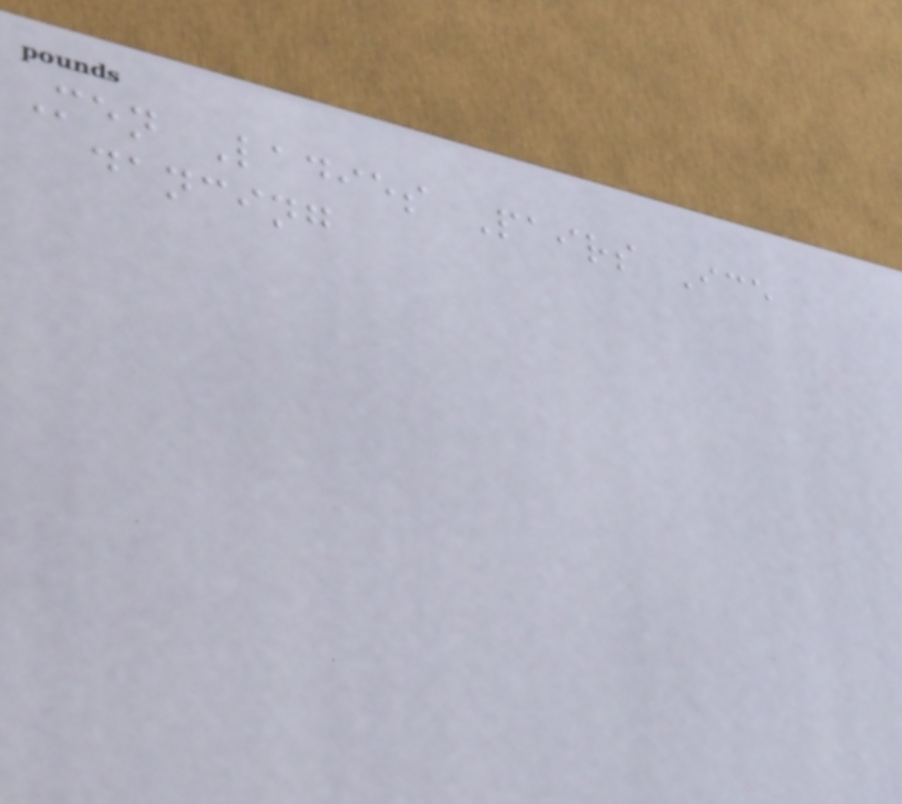Men Ladies Pairs Ice
dancing
